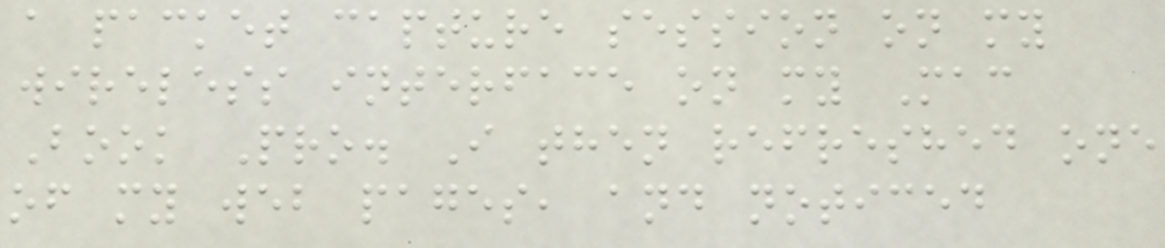a packet capture session on my
wireless interface on my Mac
Book Pro. I then refreshed one
of my web pages, and noticed
